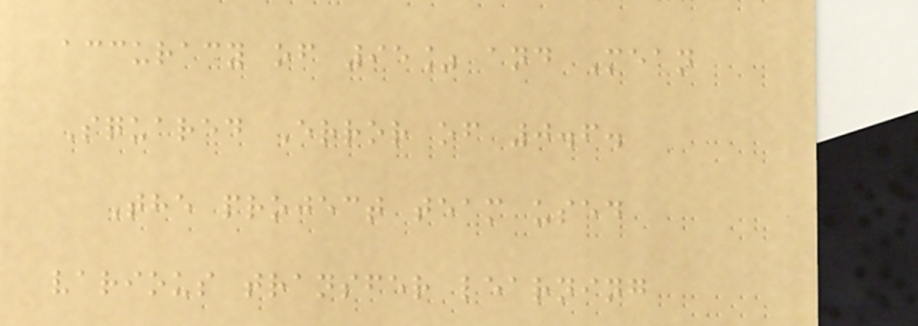accuracy of 95% and Mean
Squared Error of 0.6.
The project team used
various transfer learning
